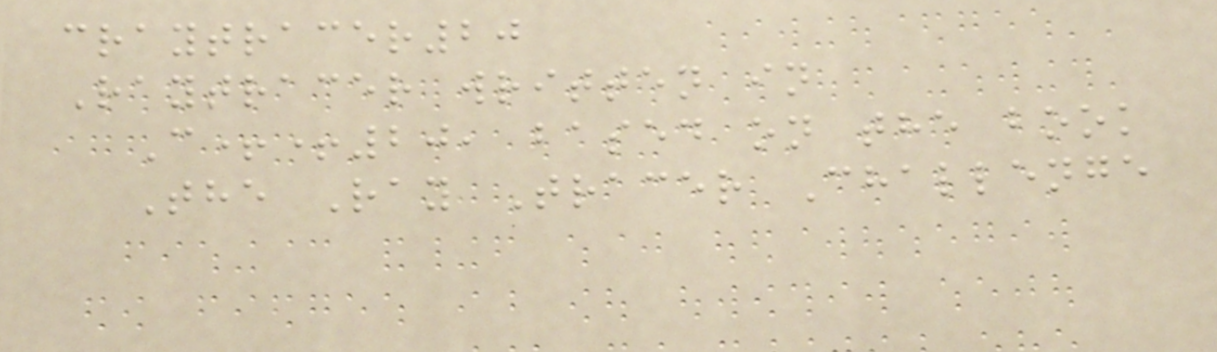craytracer20
Raytracer written in
C++20, based on the book
The Ray Tracer Challenge
